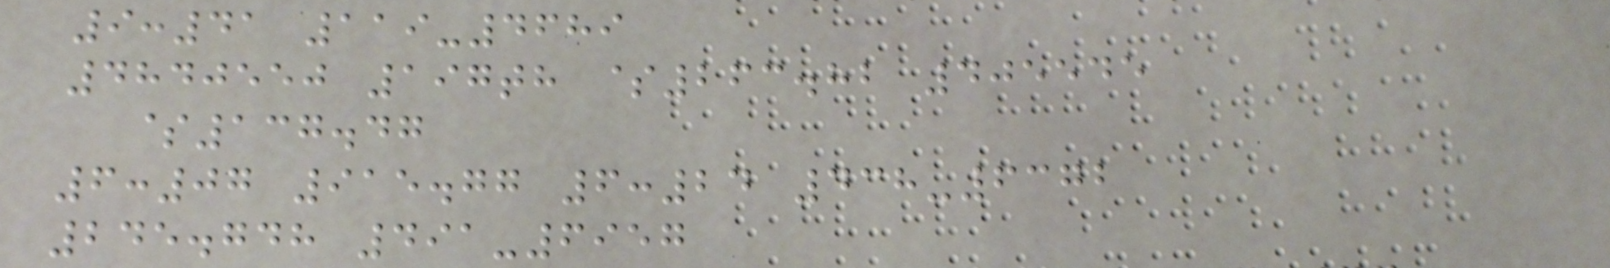9:41 119-4689
4840550 197th $263.82 405545
$137.47
6:07 915.77 6:24 438-6372
245.748 491-6957
